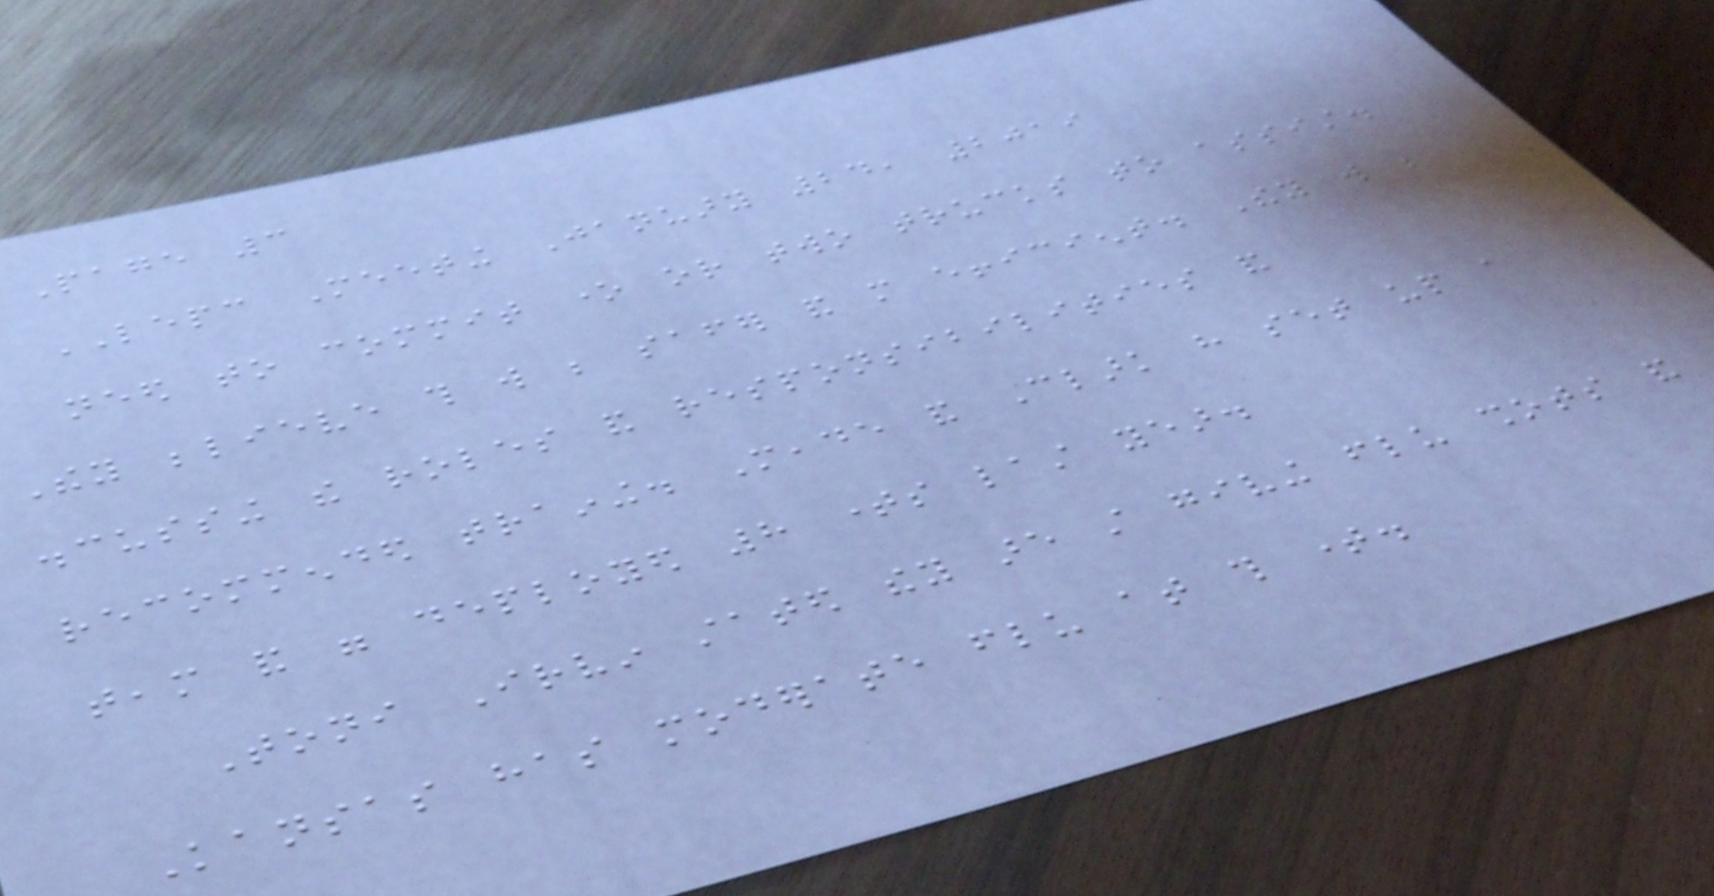Page 3
LEPC Meeting January 24, 2019
need to commit one or two trucks to assist.
They believe this will be safer and more efficient. They will be
discussing the roles and responsibilities and
recommended training. Meade and Clark have set up a
team and were deployed 8 times last year.
Toni Irvin stated they are still giving flu shots and
Kansas has moderate flu at this time.
